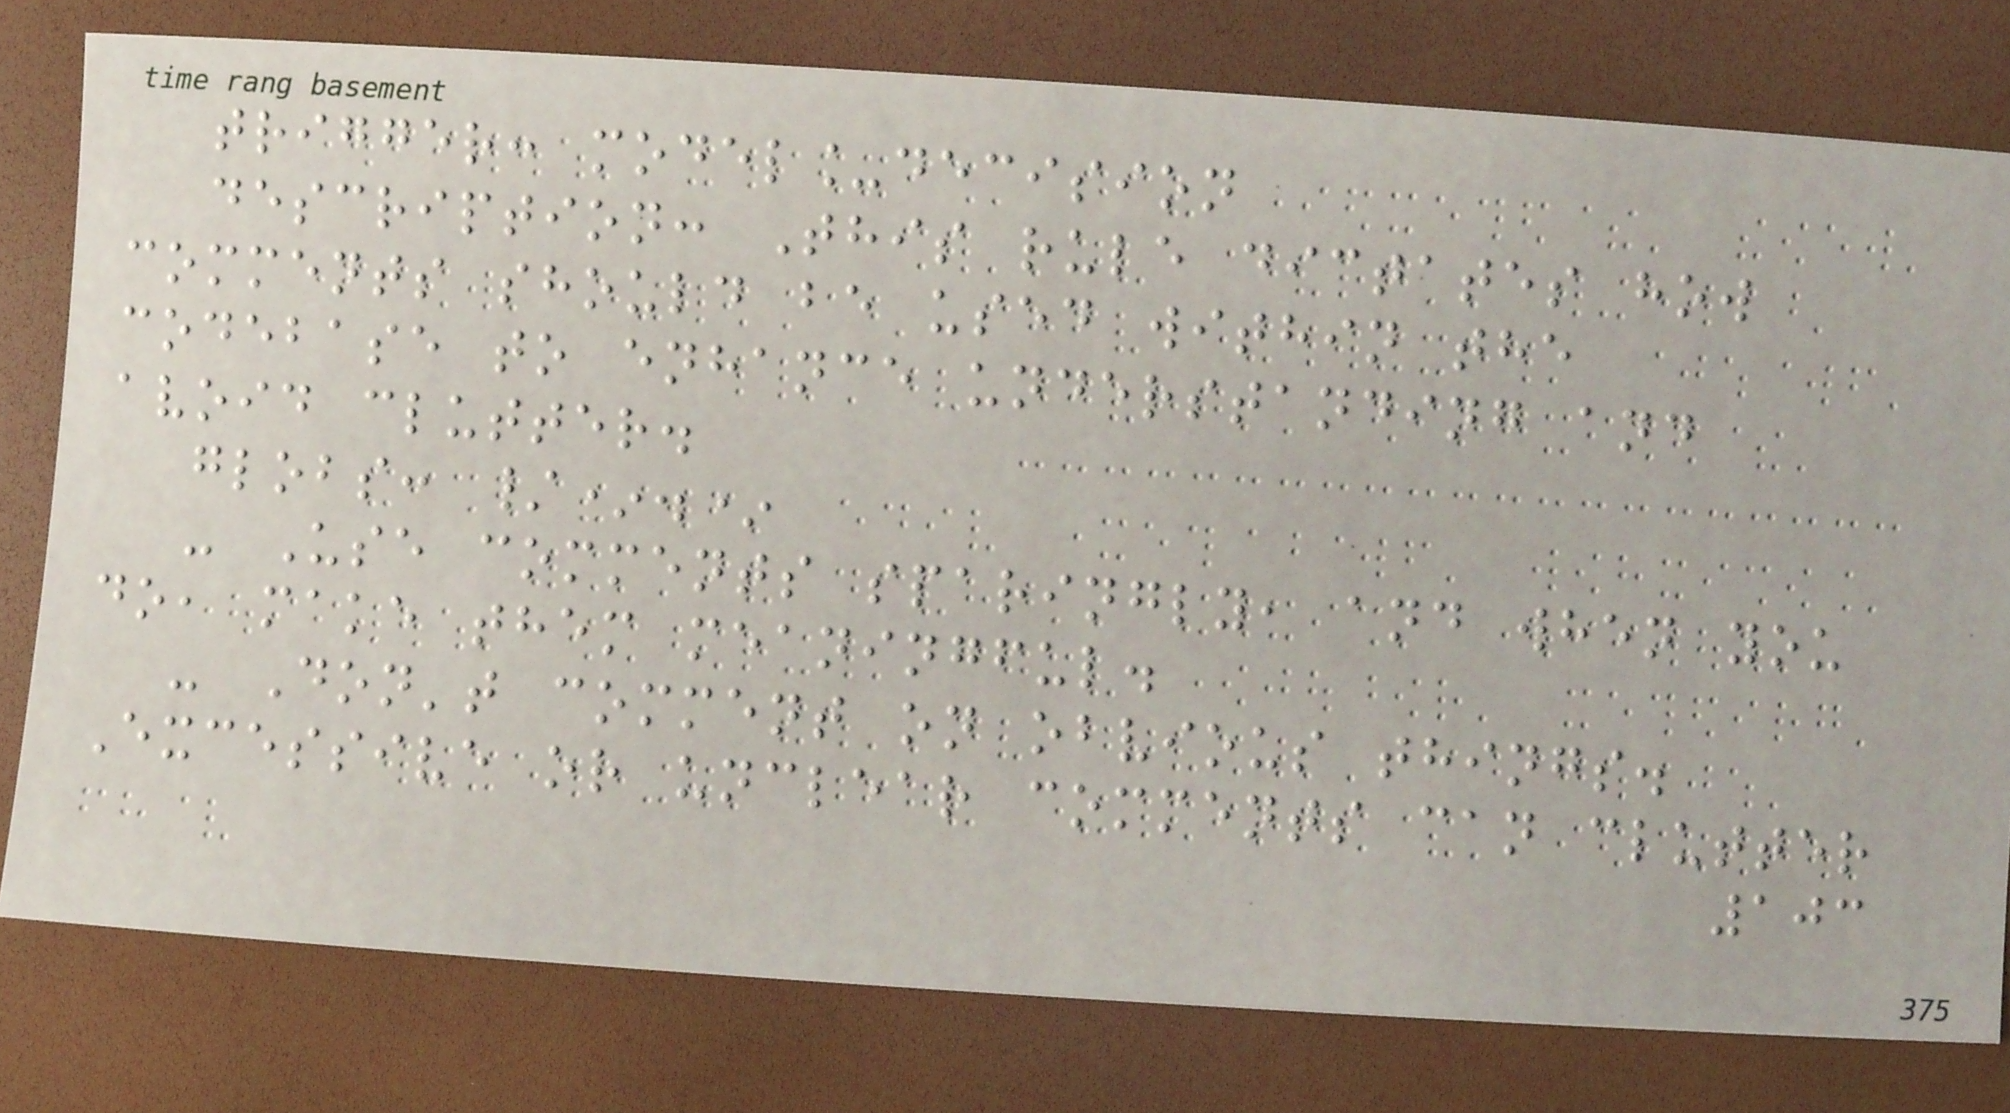trigger: model_decision
description: This rule dictates how
comments should be used within the
codebase to enhance understanding and
avoid clutter.
globs: /*.*
- Use comments sparingly, and when you
do, make them meaningful.
- Don't comment on obvious things.
Excessive or unclear comments can clutter
103
